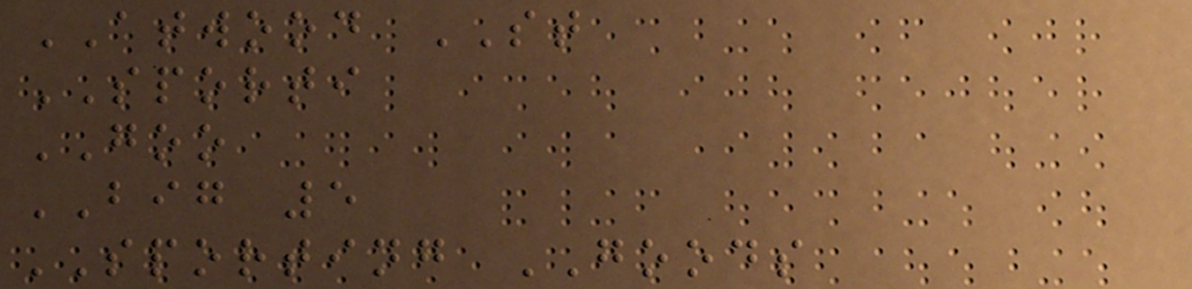ATWOOD ST
SPORTI
GOO
BIG 5
SPORTING GOODS
